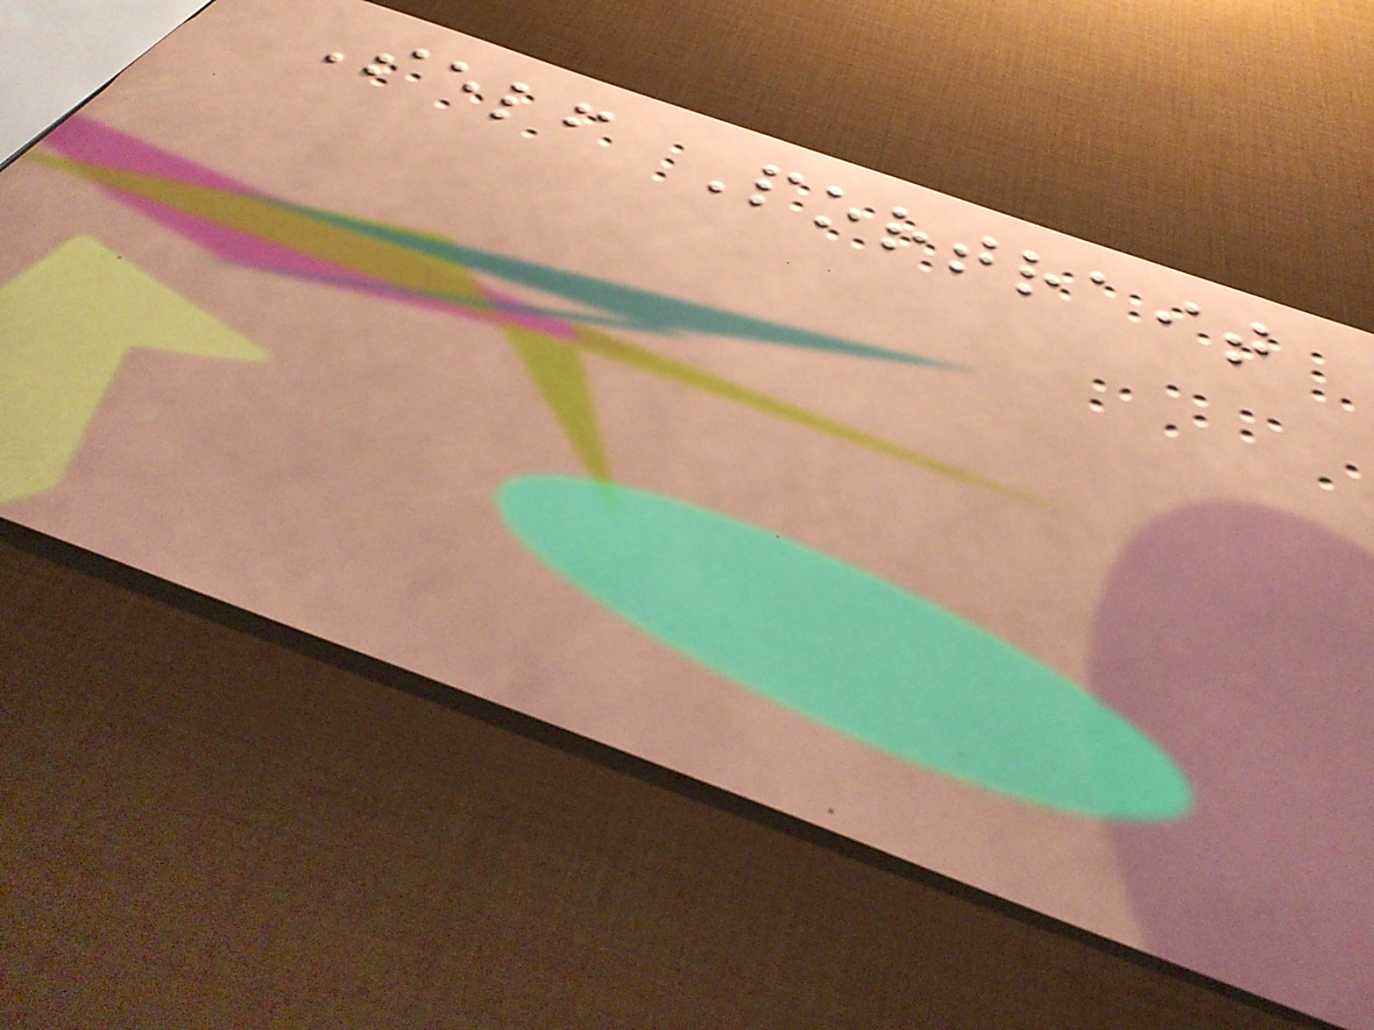Self Portrait
